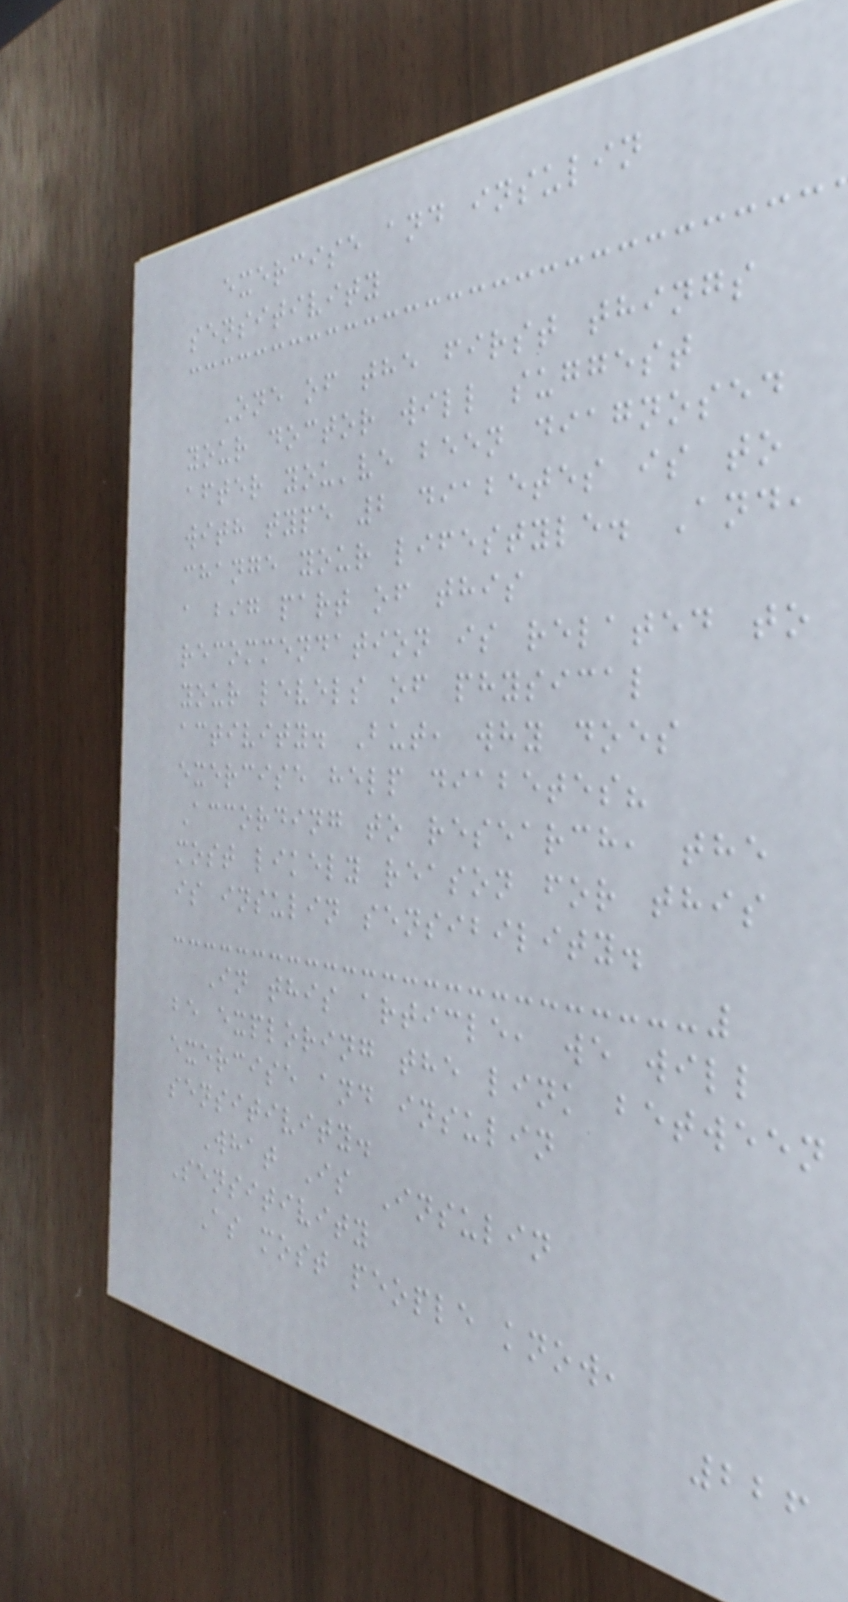exercise and insulin
sensitivity
One of the first things
your doctor will suggest
after you've been diagnosed
with type 2 diabetes is to
change your lifestyle. And,
a big part of this
recommendation is related to
your levels of physical
activity. But, why does
exercise help diabetes?
According to research, the
most likely reason for this
is insulin sensibility.
In this article, we will
be exploring the link between
exercise and insulin
sensitivity.
What Is Insulin
Sensitivity
As most people know,
226
